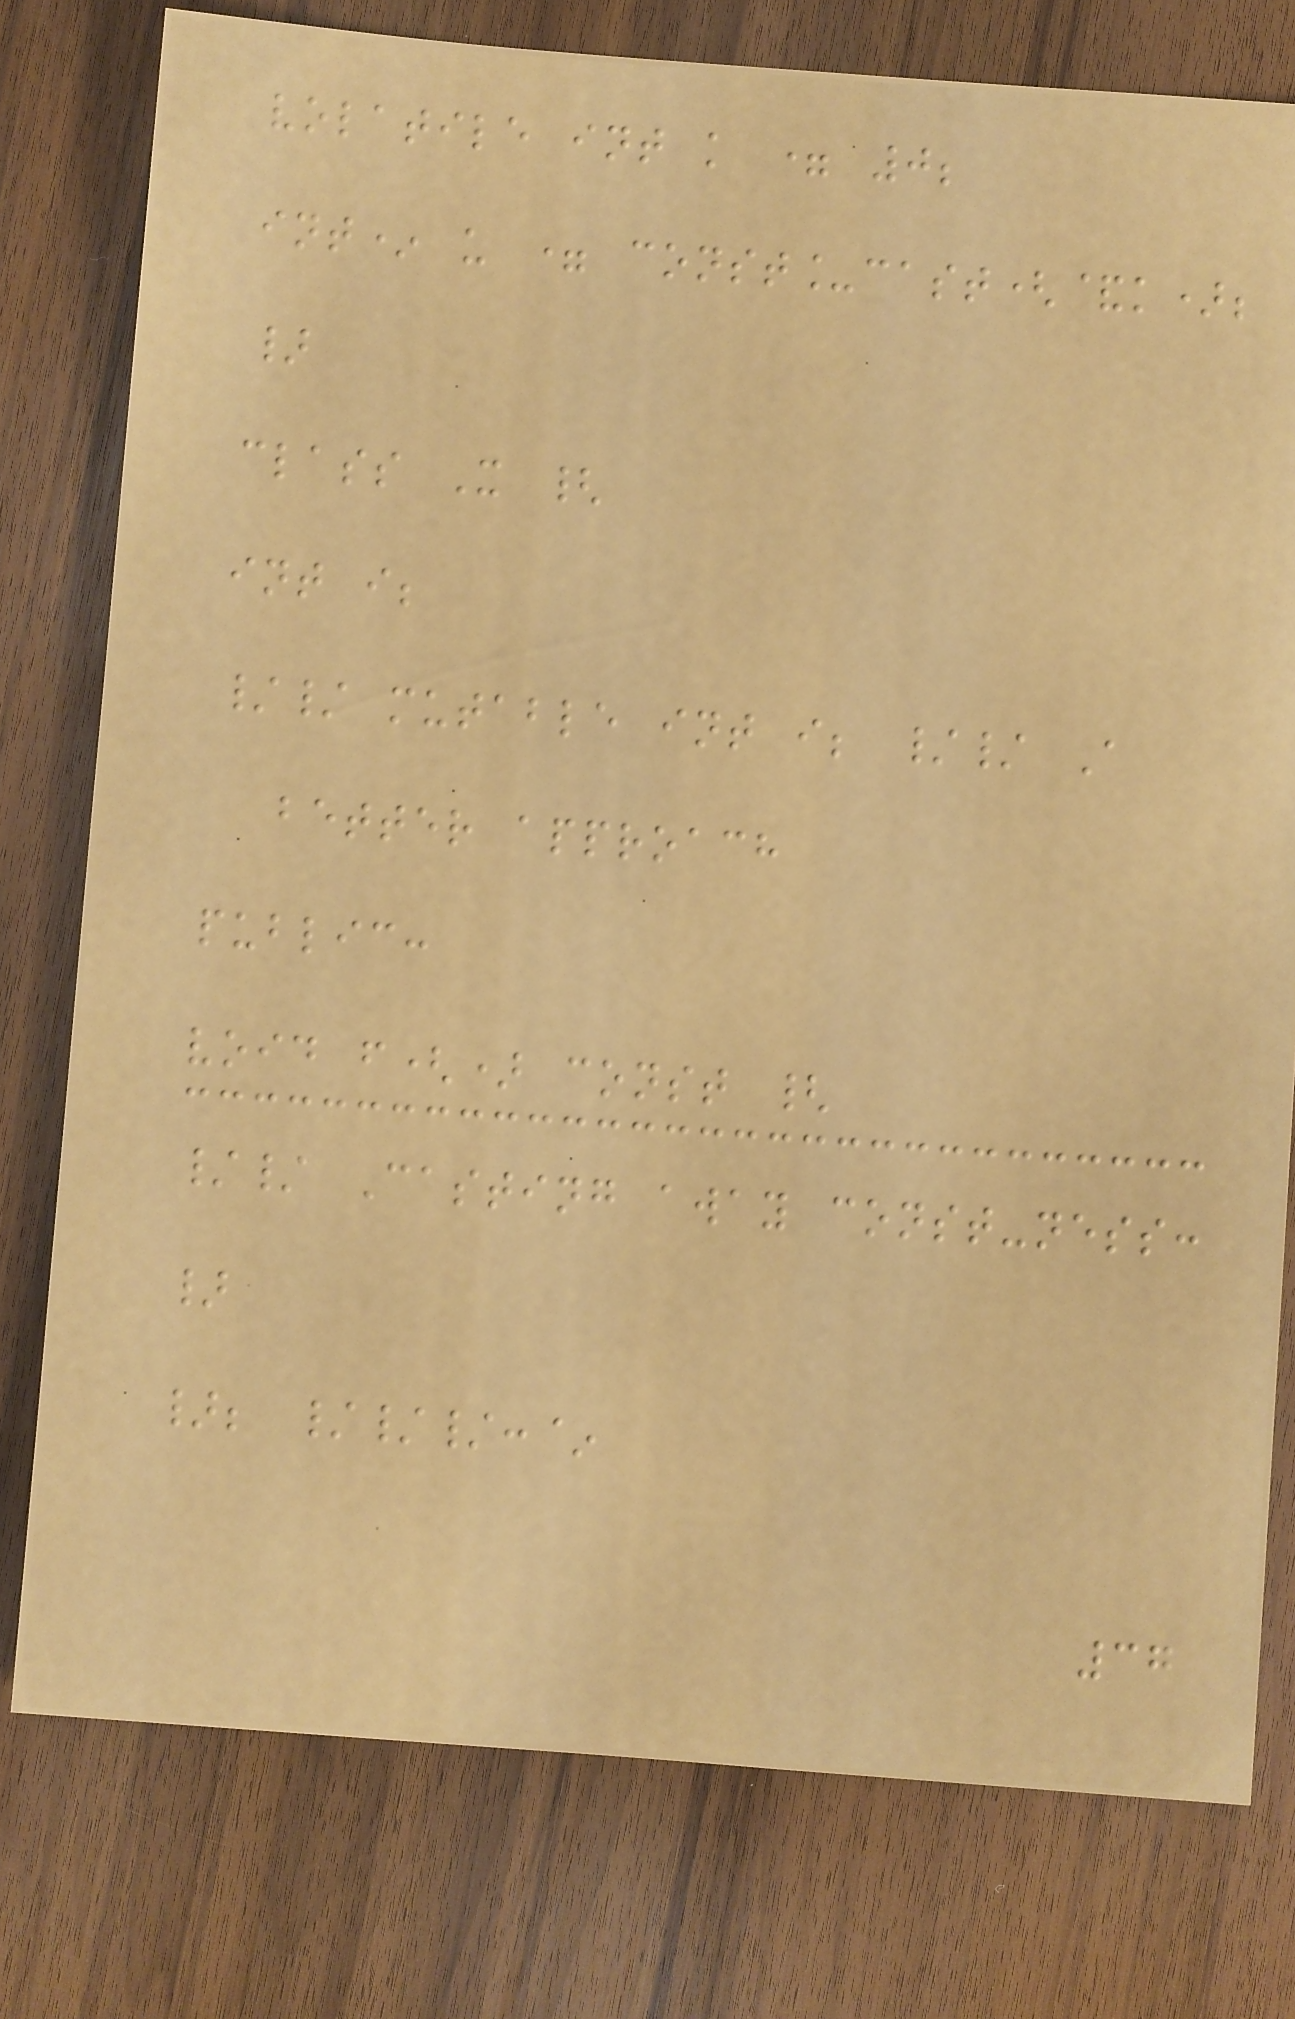volatile int k = 0;
int* u = const_cast(&k);
}
class X {
int i;
// mutable int i; // A
better approach
public:
void f() const {
// Casting away const-ness:
}
}; ///:~
37
